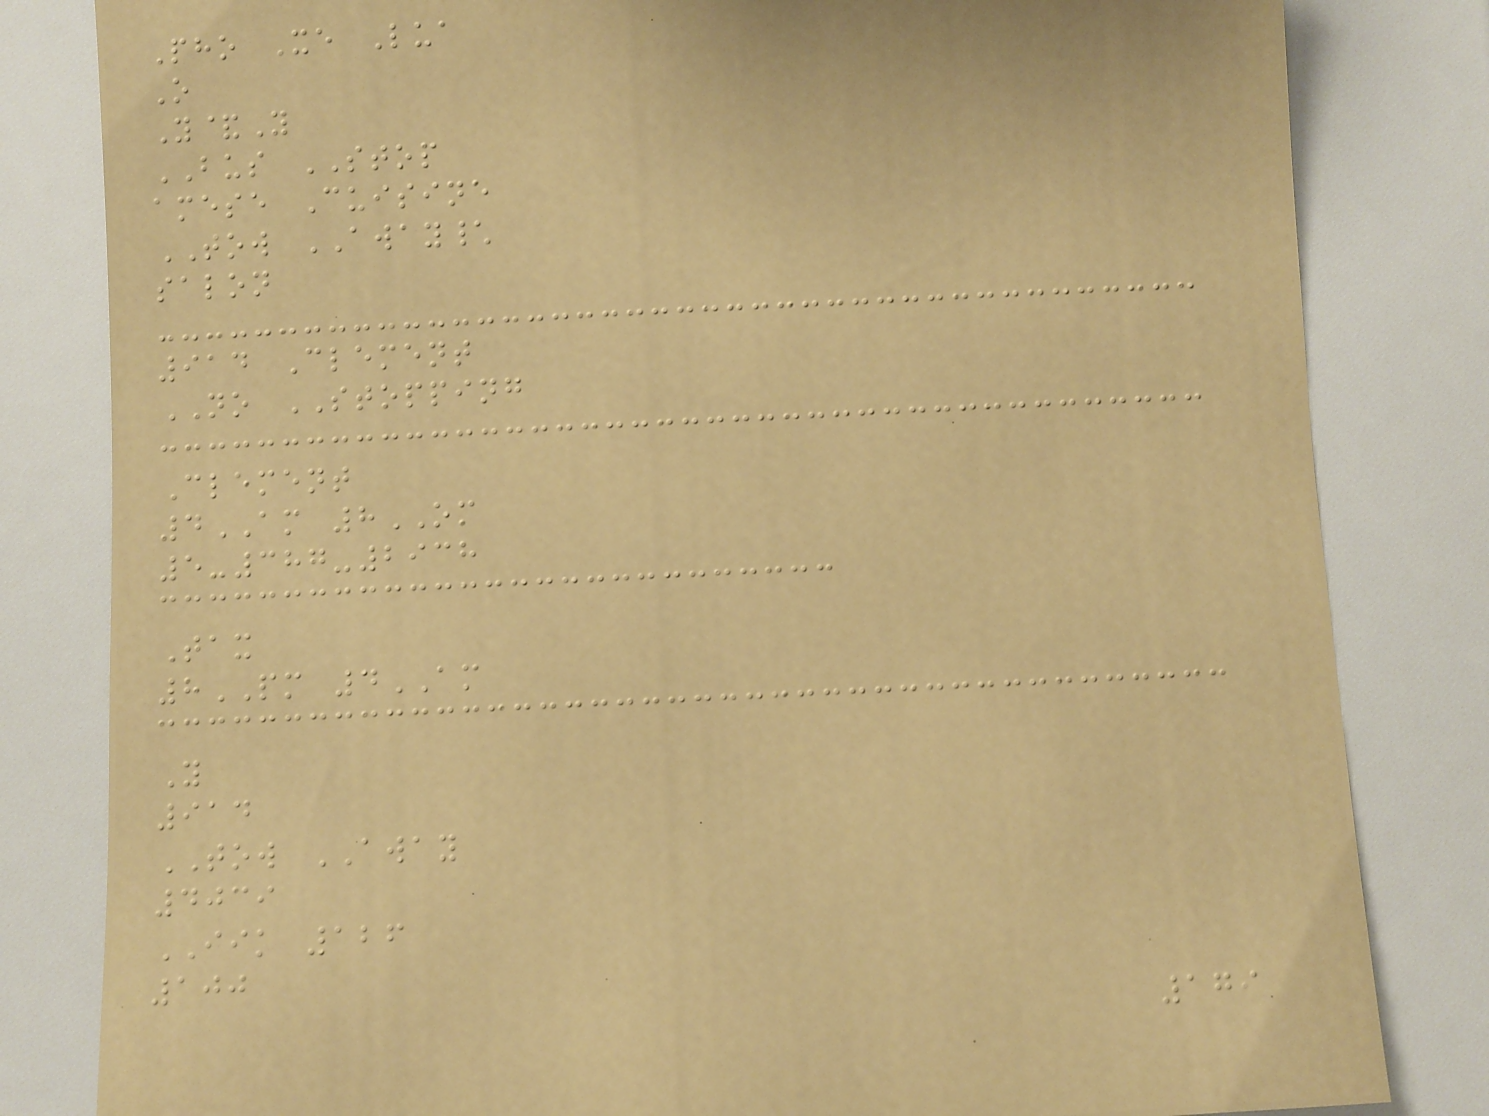Pho Xe Lua
O
Y&Y
BUS STOP
amese Cuisine
TOW AWAY\
salon
914 Clement
NO STOPPING
Clement
4AM 8OM
5-387-2938
Tax
8PM 4AM
Y
914
TOW AWAY
4039
IIK 126
100
179
